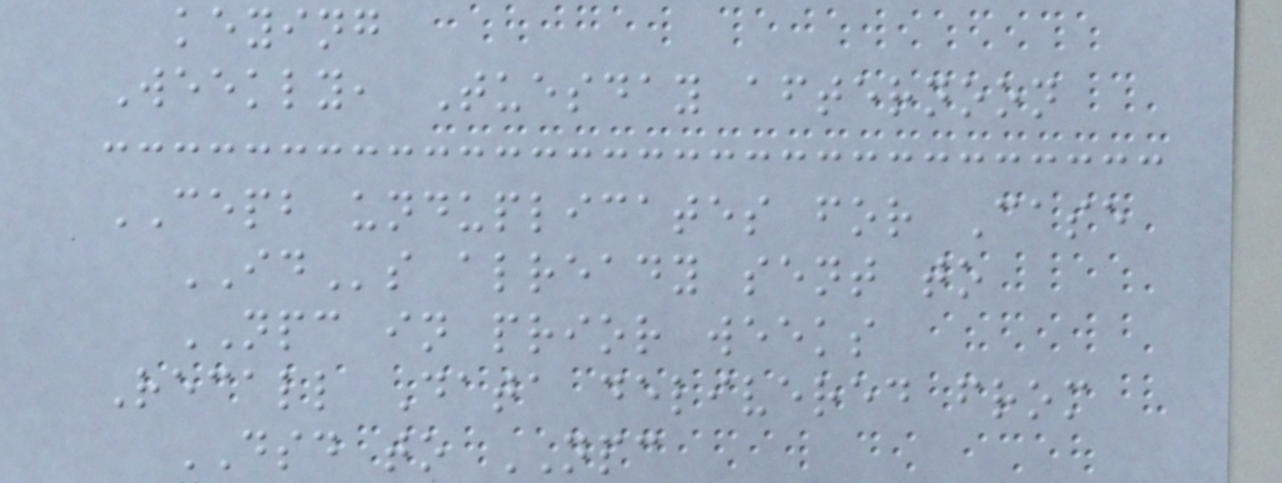keying
Weekly, Tuesday afternoon
CEPB unduplicates for Case
IDs already sent to
NPC in prior weeks
Recall Data delivered from
DSD to NPC
